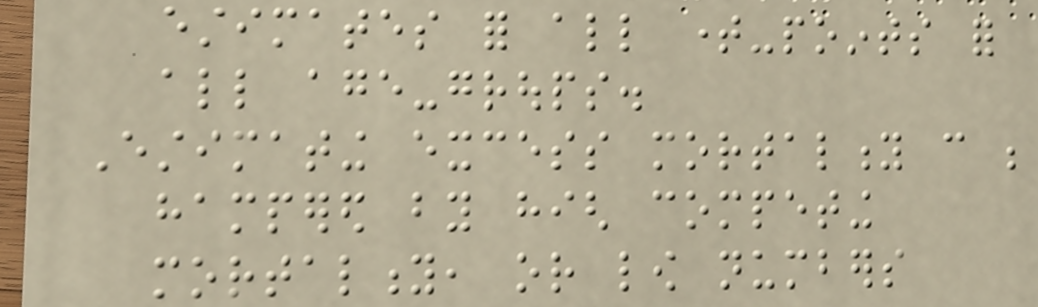estimates for all time-points for
all age-groups.
Estimating excess mortality can be
hampered by high competing
mortality, or low numbers
